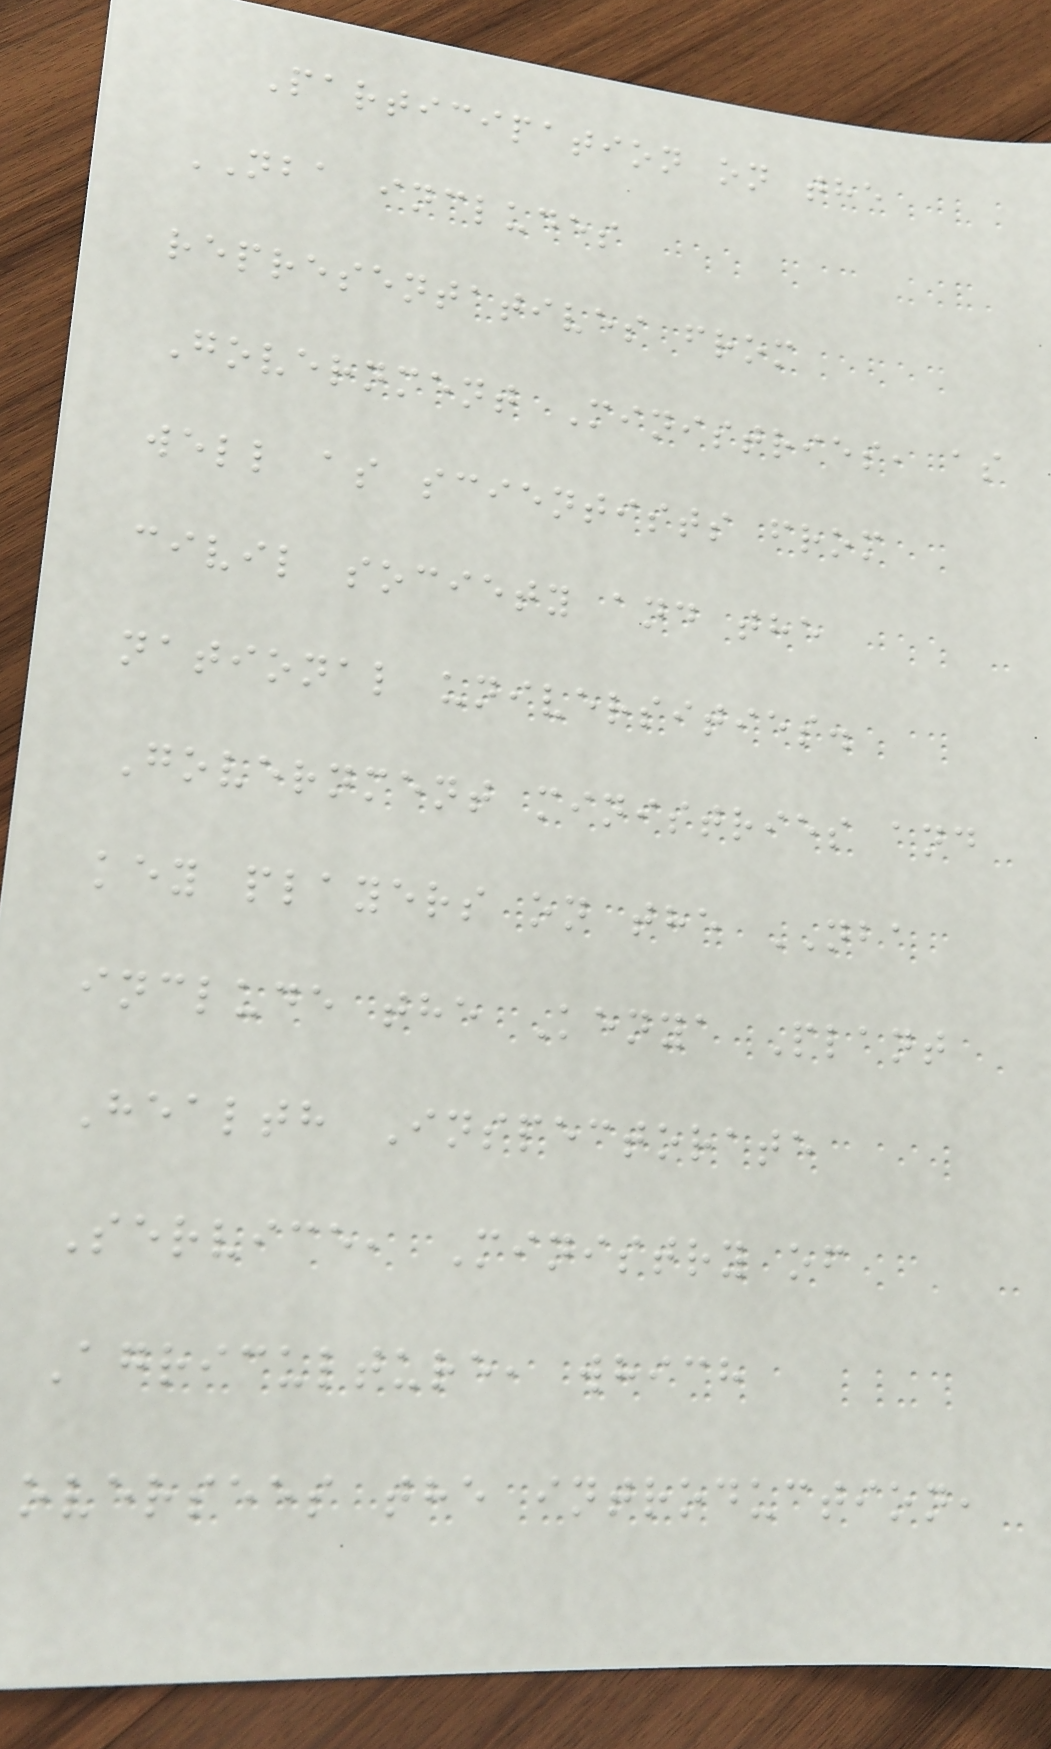Participation on the
NBA includes
representatives from
Government Ministries, as
well as scientists from
civil society and the
national universities.
Government ministries and
key players on the NBA
include the Kenya Plant
Health Inspectorate
Service, Ministry of
Agriculture, which
oversees the introduction,
